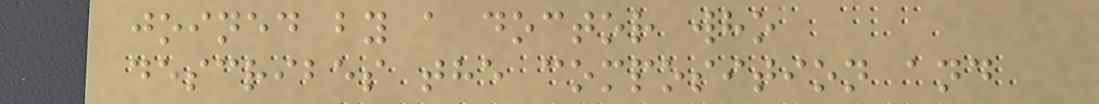joined by a doctor who
describes the composition and
